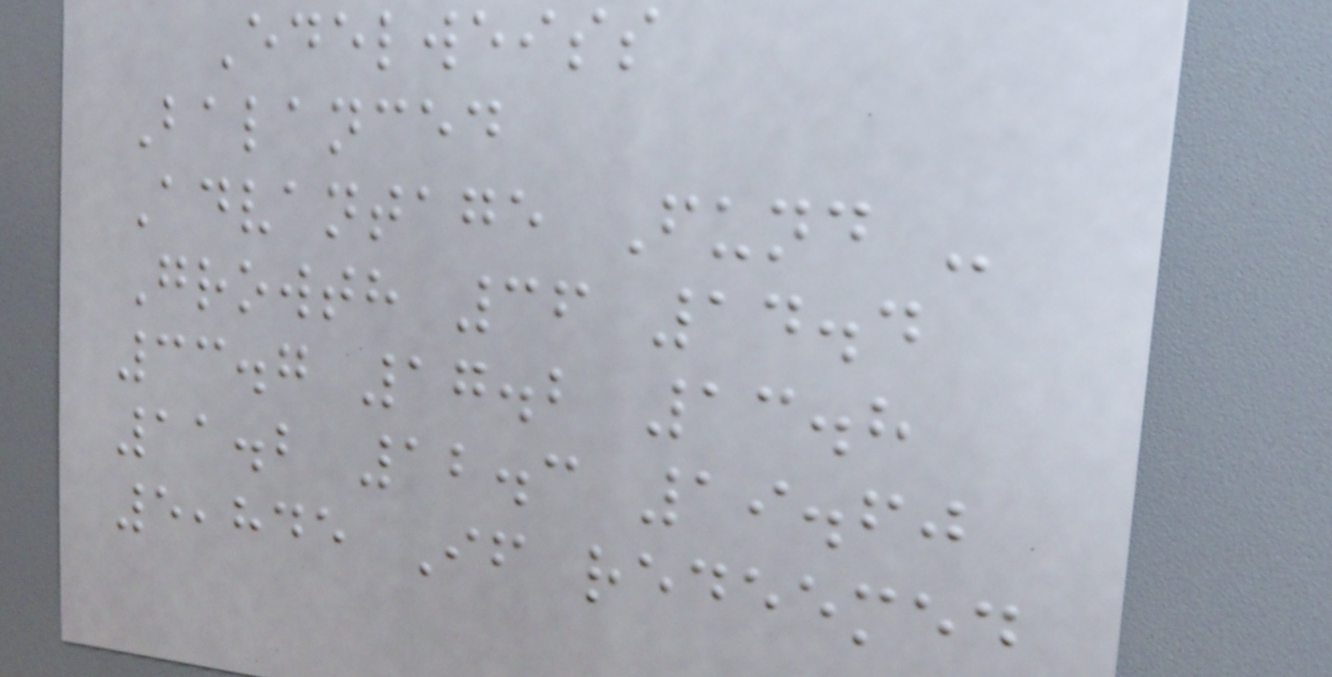Edelweiss
Balanced
Advantage Fund -
Growth 36 14.4
33.7 17.2 13.8
11.2 12.3 19.60
5,845 If redeemed
